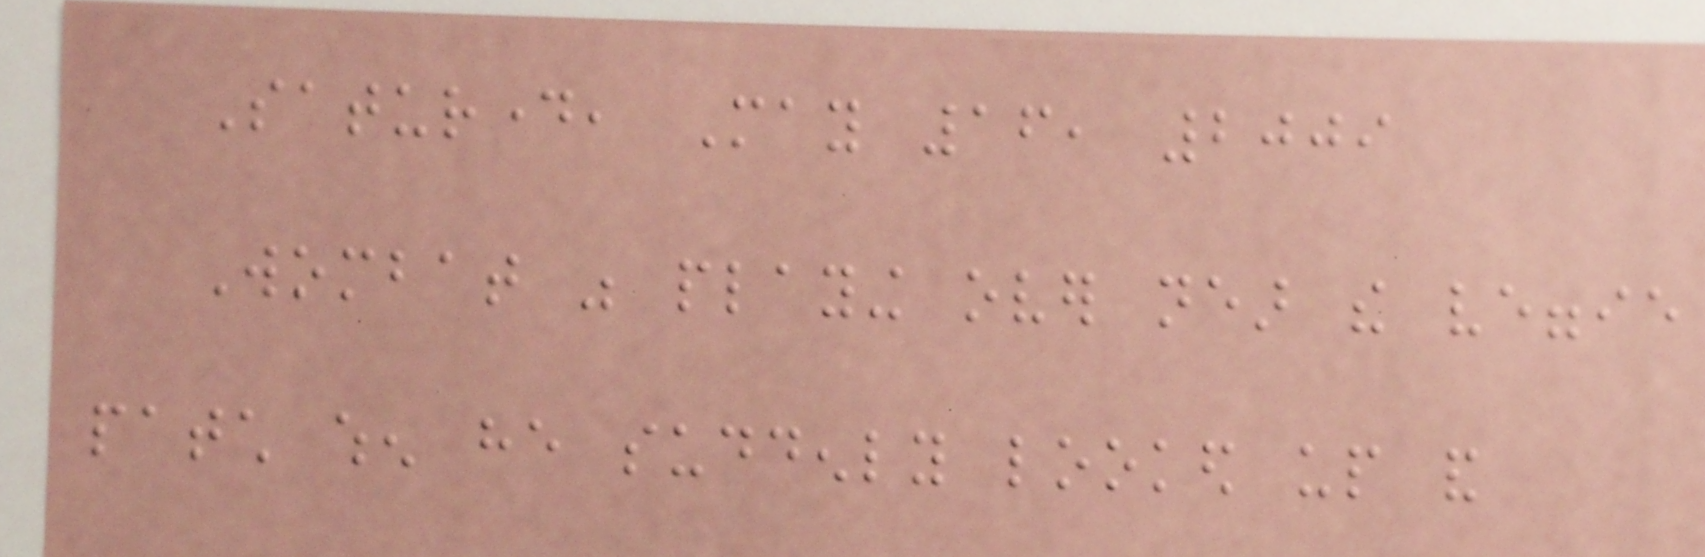Saturday, May 16, 2009
Wombat was playing over near the veggie
patch when he suddenly looked up and
